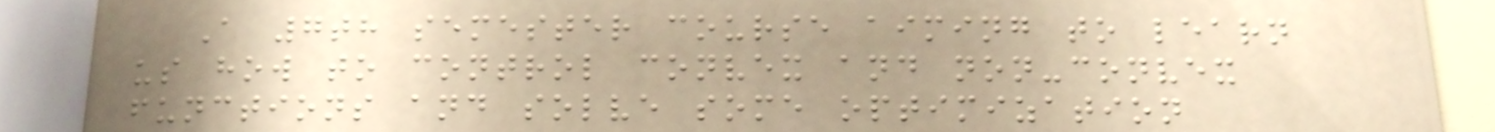A 7th semester course aiming to learn
us how to control convex and non-convex
functions and solve some optimization
